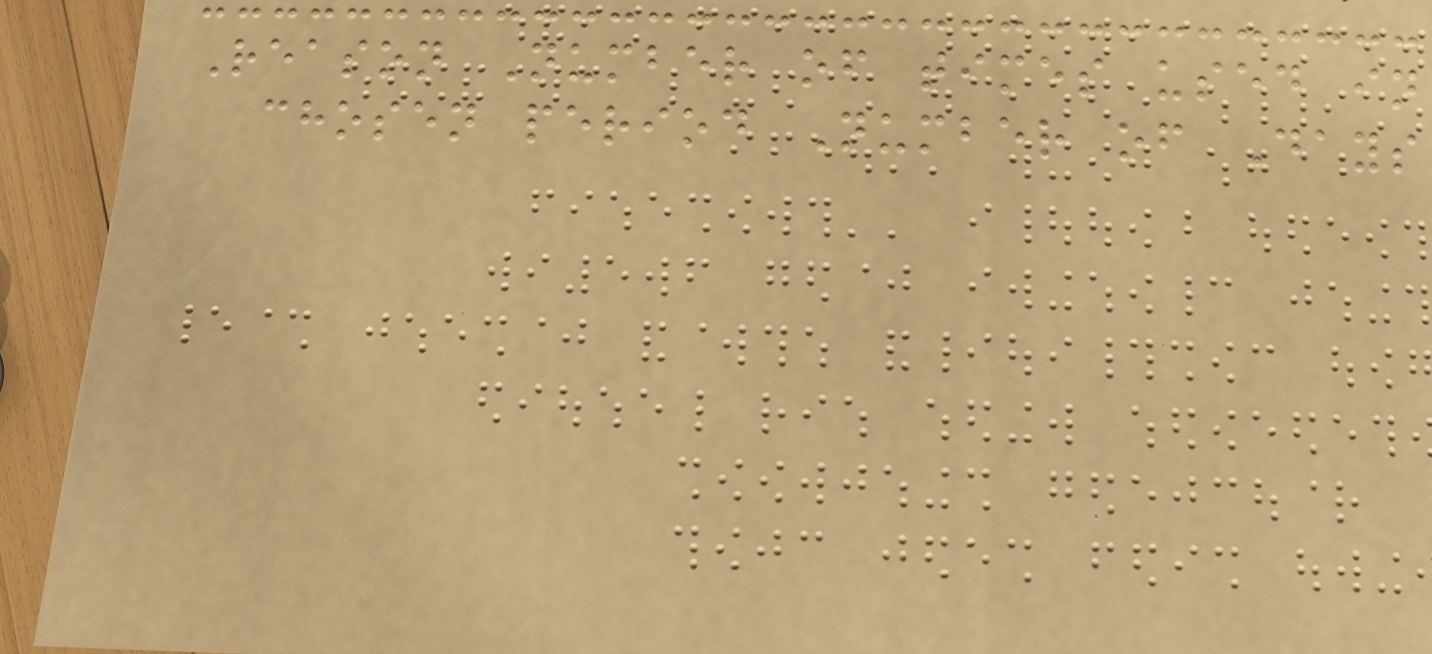Reason Number of times used in
chosen period Number of Days
